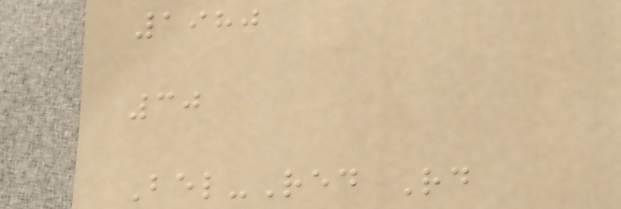1980
30
Bel-Red Rd
